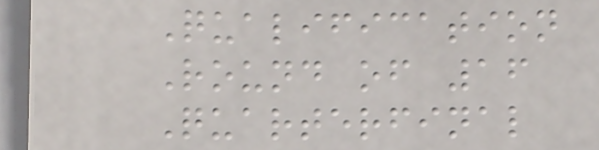Qualification
Round of 16
Quarterfinal
